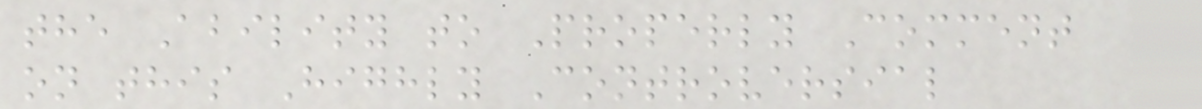the Ability to Properly Comment
on this Highly Controversial
